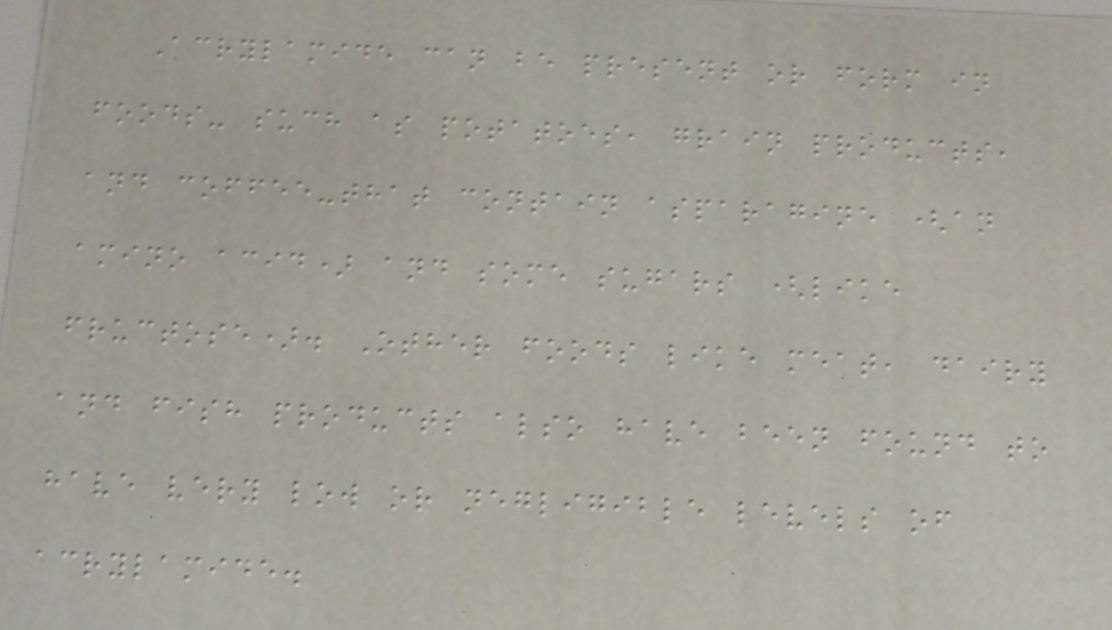Acrylamide can be present or form in
foods- such as potatoes, grain products,
and coffee-that contain asparagine (an
amino acid) and some sugars (like
fructose). Other foods like meat, dairy
and fish products also have been found to
have very low or negligible levels of
acrylamide.
